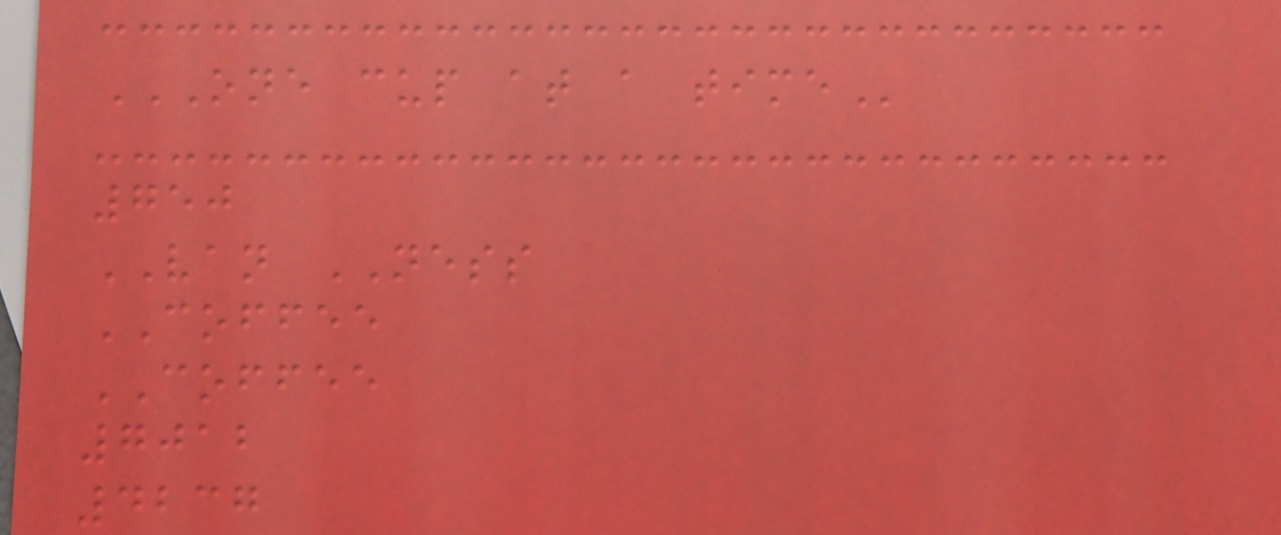ONE CUP AT A TIME
750
VAN NESS
COFFEE
COFFEE
7012
4237
